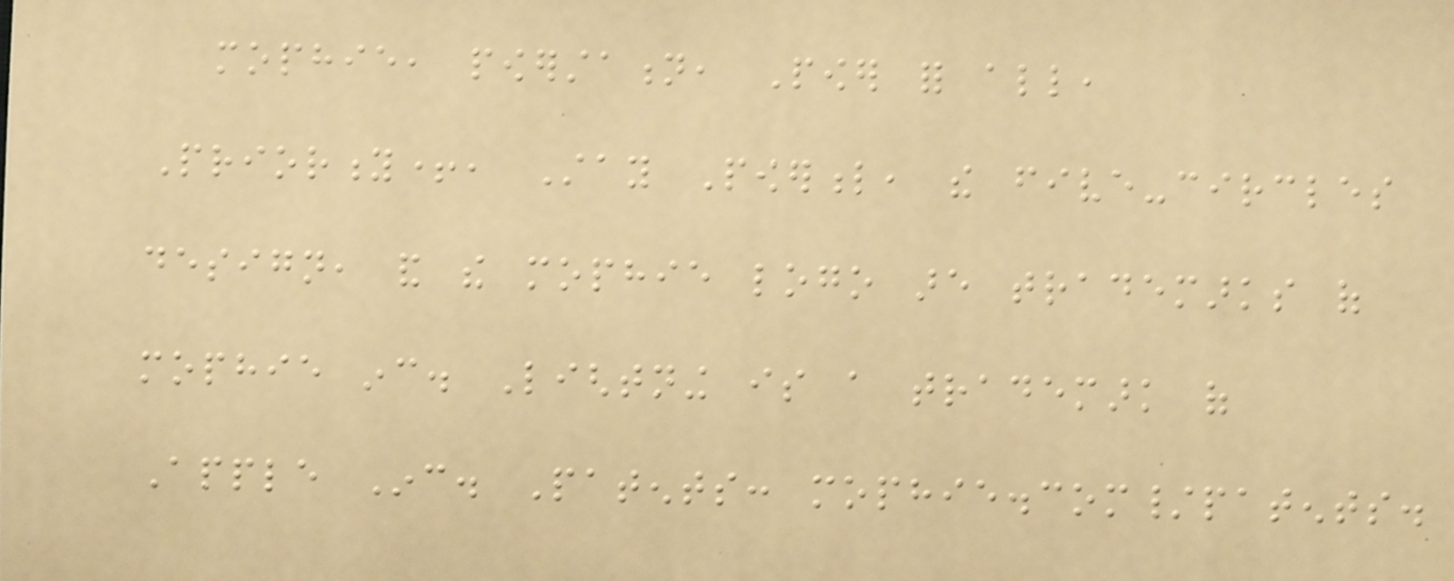mophie, powerstation, Power for all,
Priority+, Stay Powerful, the five-circles
design, and the mophie logo are trademarks of
mophie inc. Lightning is a trademark of
Apple Inc. Patents: mophie.com/patents.
